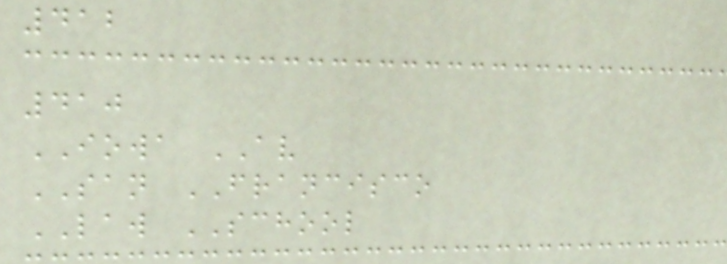412
410
IOWA AV
SAN FRANCISCO
LAW SCHOOL
